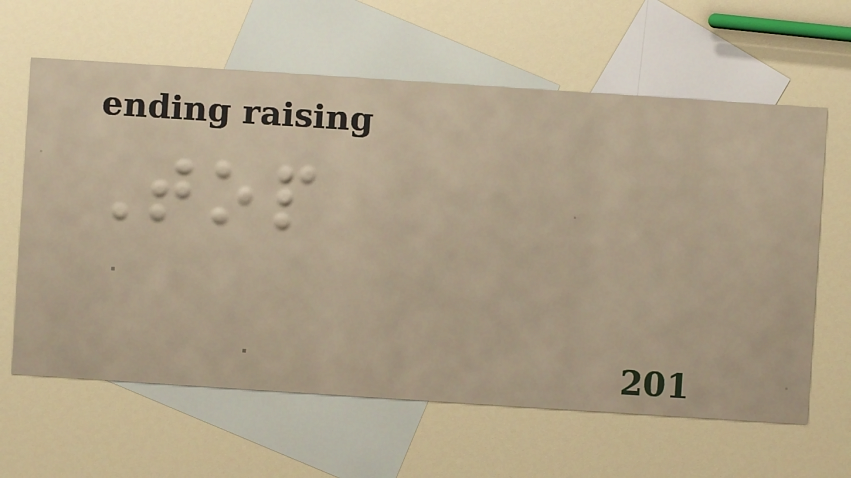Top
